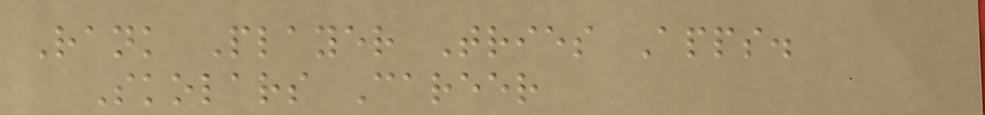Rank Player Tries Apps.
Skolars Career
